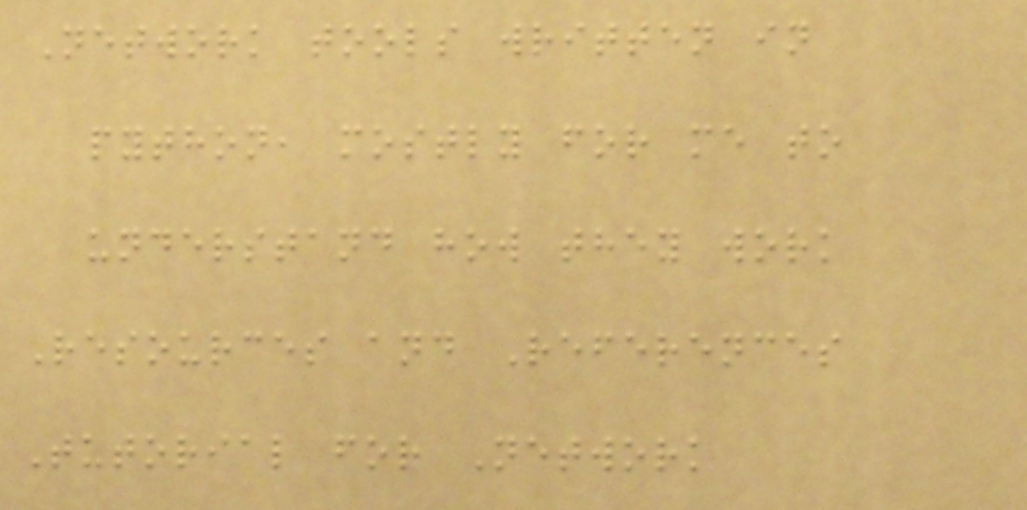Network tools written in
python, mostly for me to
understand how they work
Resources and References
Tutorial for Network
